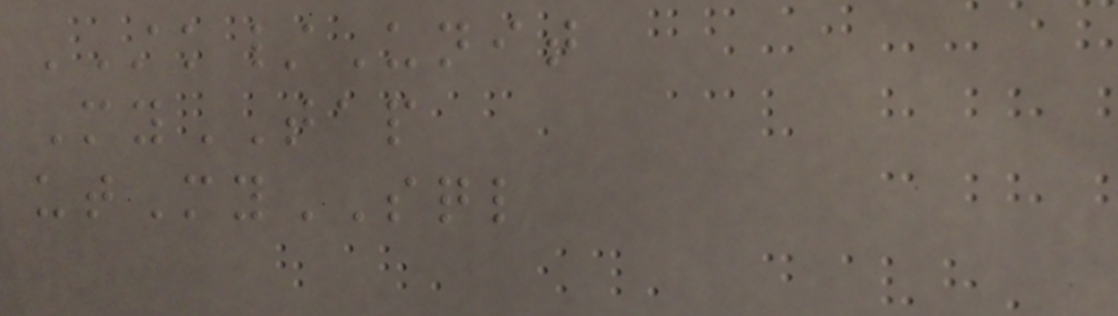STK/Unit
MyTAP
utMySQL
